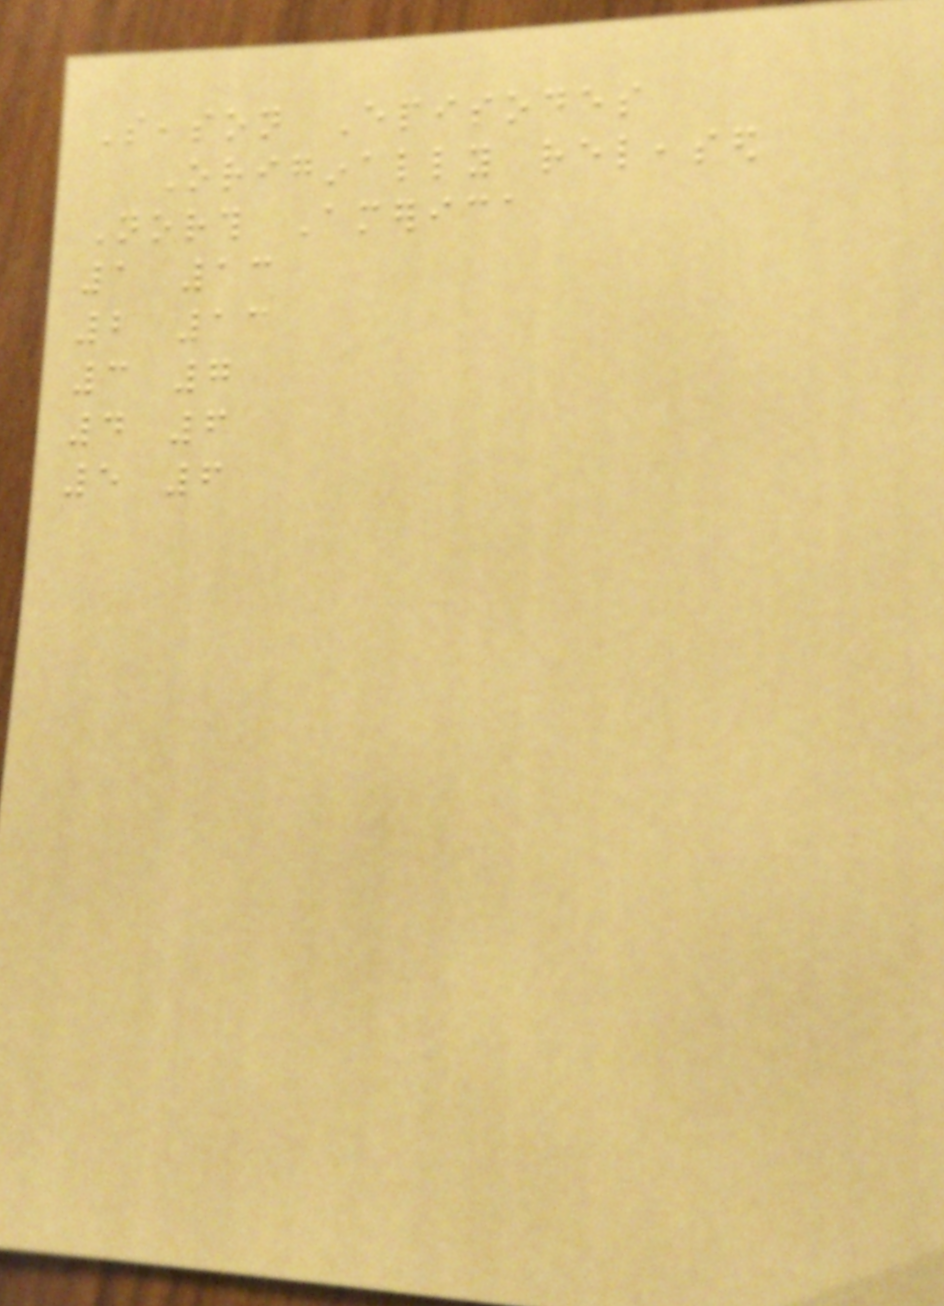Season Episodes
Originally released
North America
1 13
2 13
3 7
4 6
5 6
